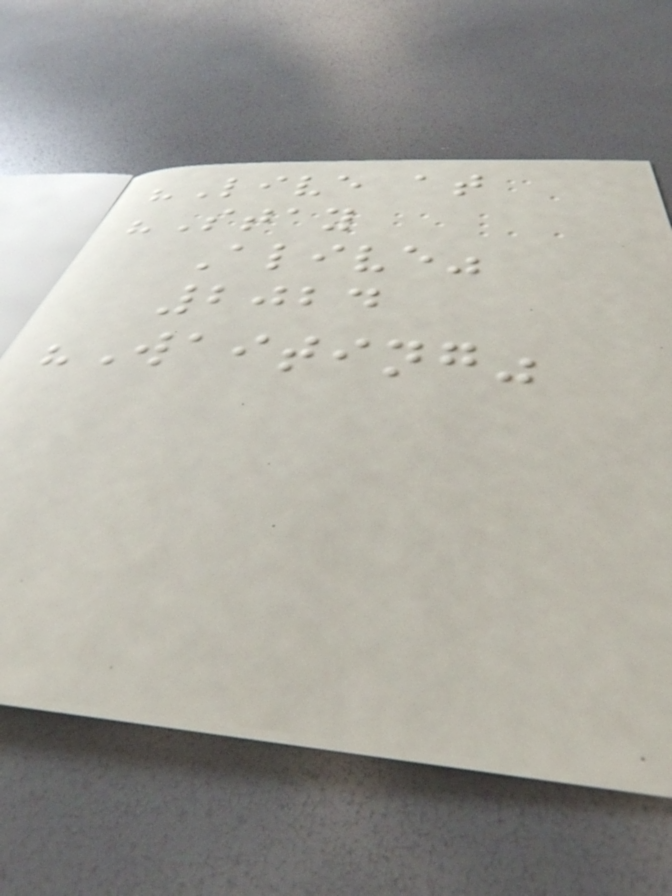"Live at
"Stay
Alive"
2024
"Waiting"
